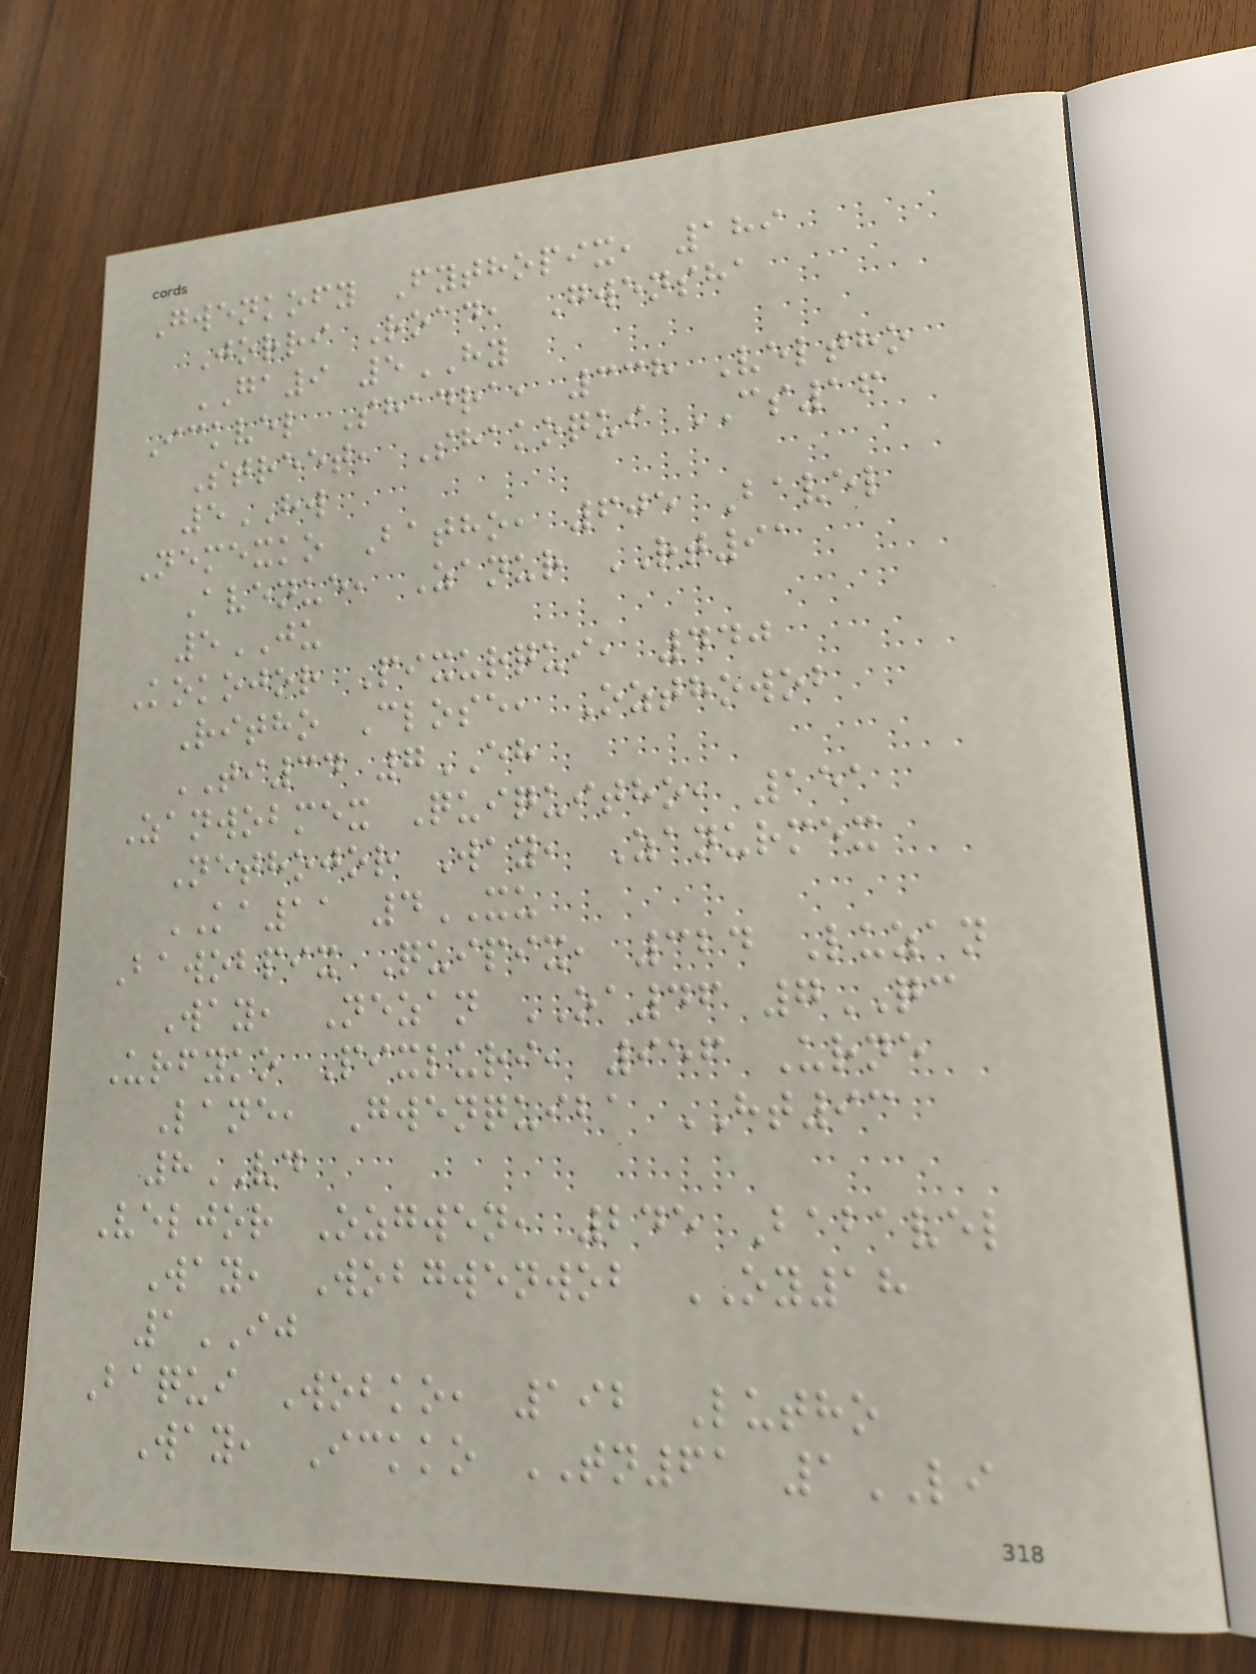Gwenkofy Fythopix, 189
Jorri Road, Gwensha
GA9 5HY
Ickvel Shadra, 338 Veltho
Street, Shakoqui CS16
5HW
Nemexko Batho, 605 Bavel
Avenue, Zanur RT91
5JU
Kokojor Pixurqui, 440
Ritho Close, Ozthowob
TI34 7EH
Zanwobmex Quiquitho, 151
Nethojor Way, Zanurmex
KA11 4XU
Bawobpix Quipix, 324 Luzan
Way, Nezan OA46 7QC
Urfyko Pixluri, 956 Urne
Lane, Gwenquiba HT93
8VD
Veljor Ozgwen, 245 Babavel
Way, Wobgwenwob OY18
1IJ
Baqui Wobko, 192 Lutho
Way, Ickko TN61 1LI
